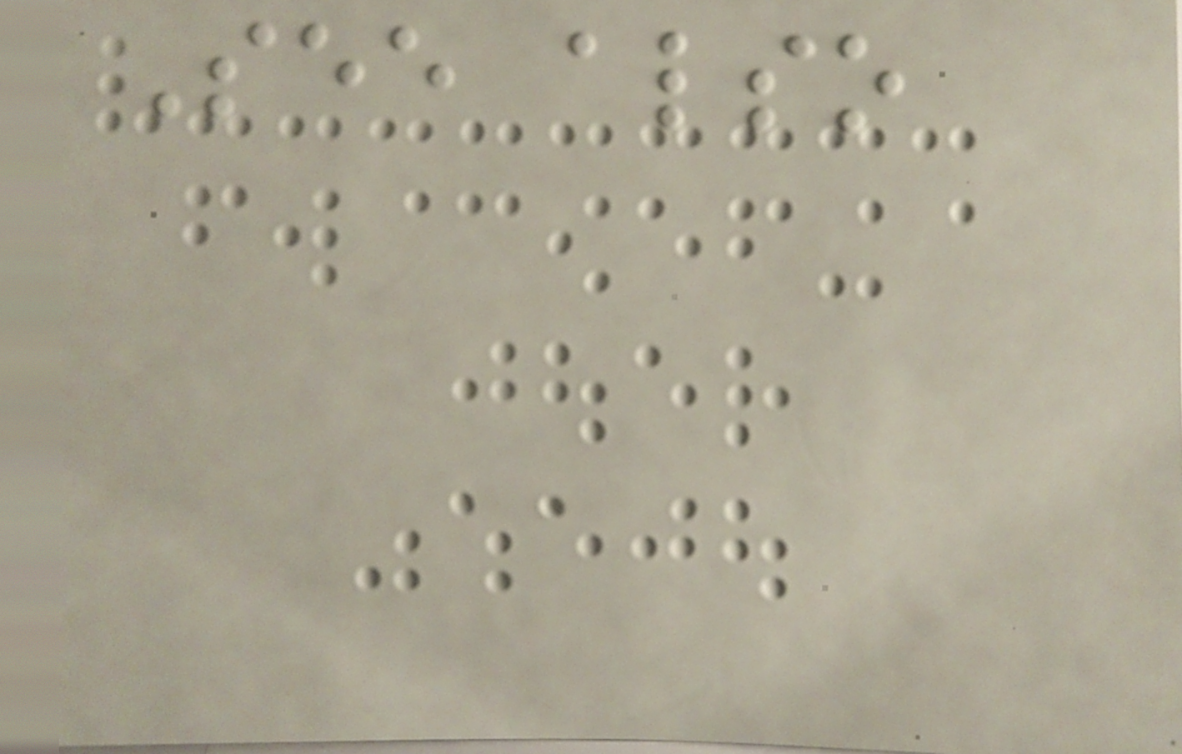See also
